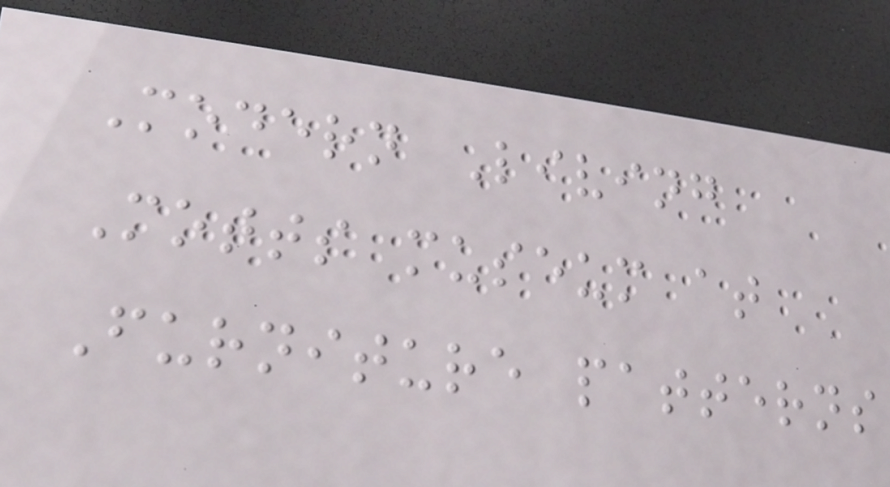Modern Living
Motts museum at
Furniture patterns
